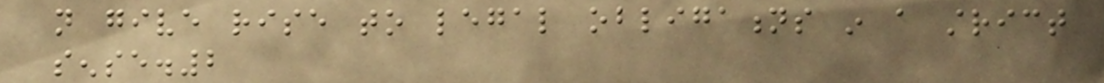not give rise to legal obligations in a strict
sense.2
